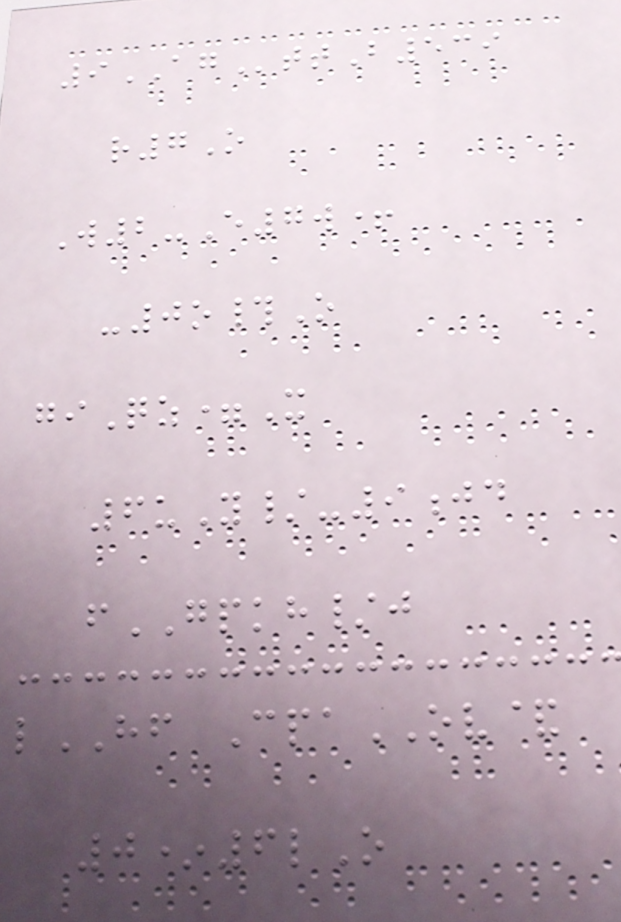9AGttB539
r7O
W2-E7w+
-0o#O
giQz=X
6uY/-9jd
fGPKH/j
lHF CpaOV&
0*6lO
